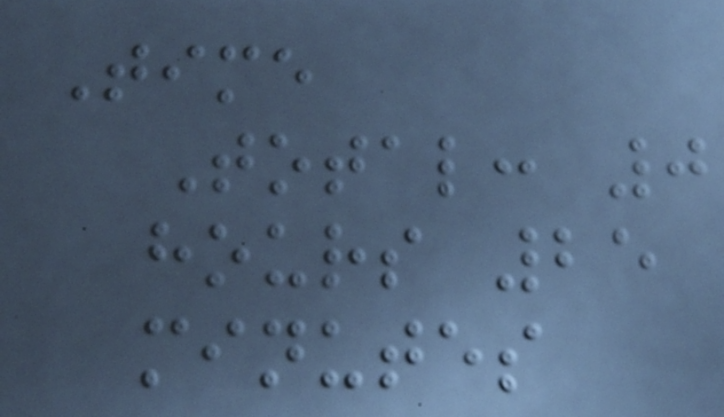Time
Total: 0
hours 25
minutes
